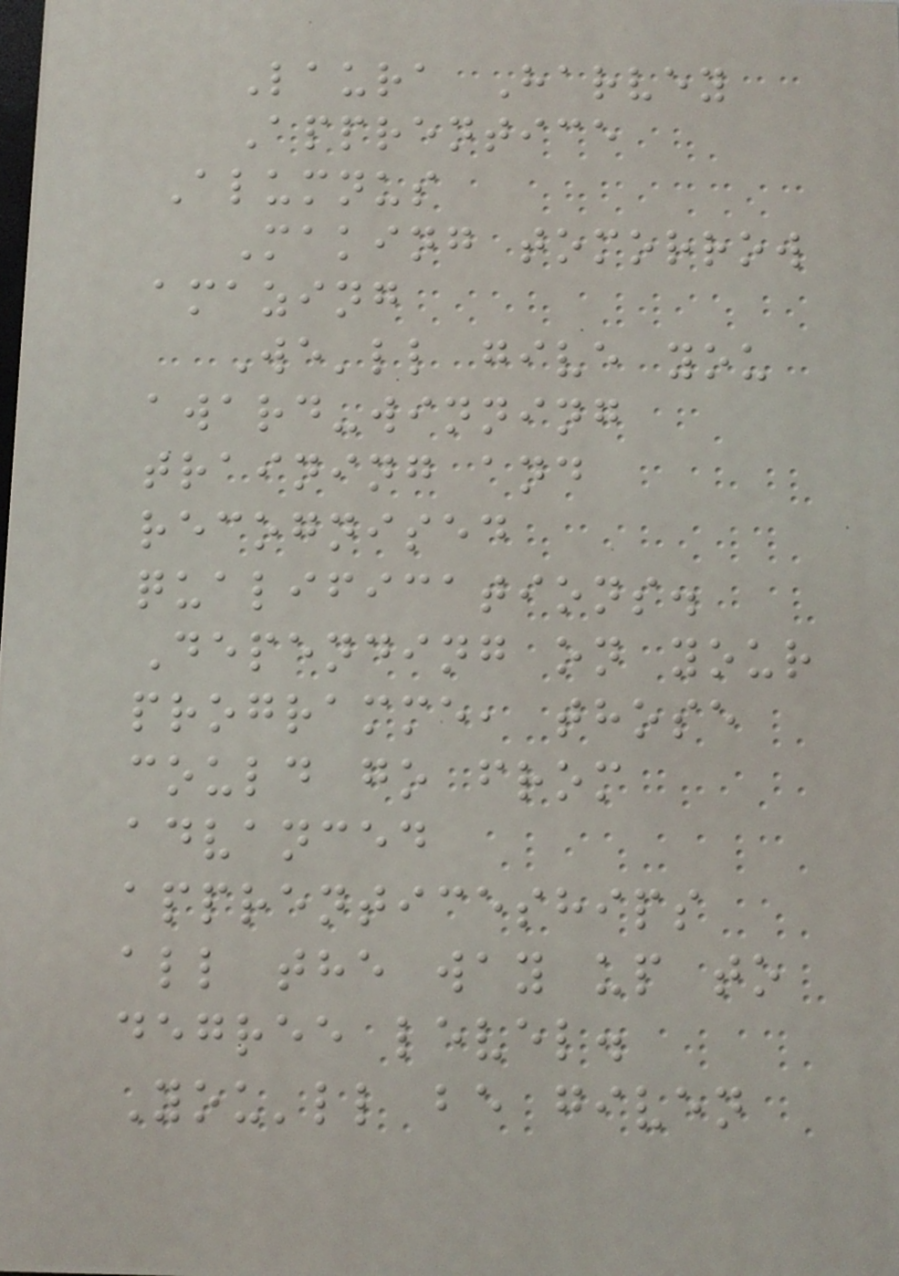Laura Harvey
Apprentice
Alumnus
Making tomorrow
amazing
We'll give you
award-winning
training and
recognised
qualifications.
Depending on your
programme, those
could go from
advanced
apprenticeships
all the way up to
degree level.
You'll be given
